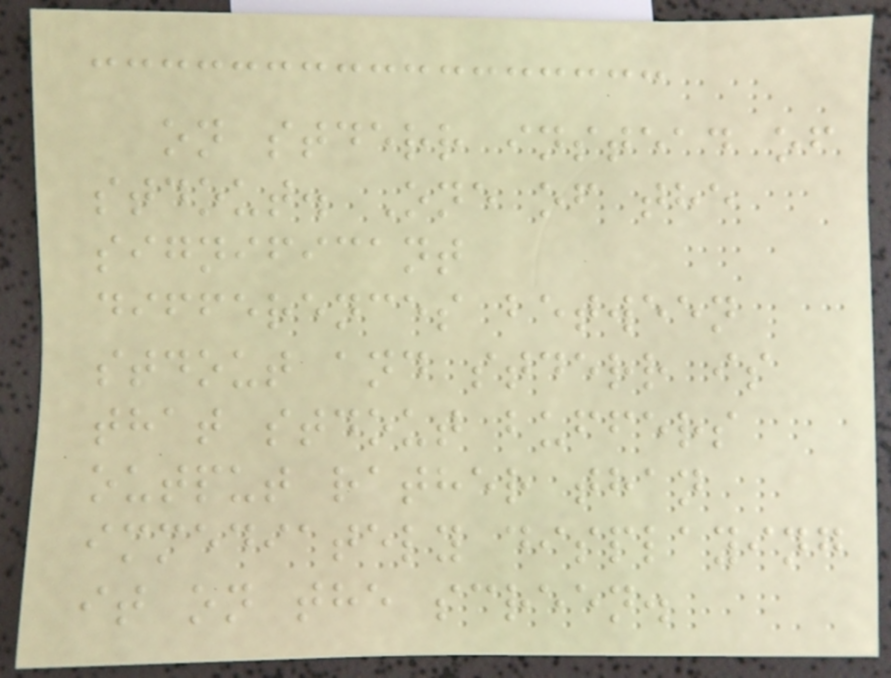on stderr instead of
stdout. One of the
significant
differences between
stdout and stderr is
that stdout buffers
output rather than
immediately displaying
it on the screen.
